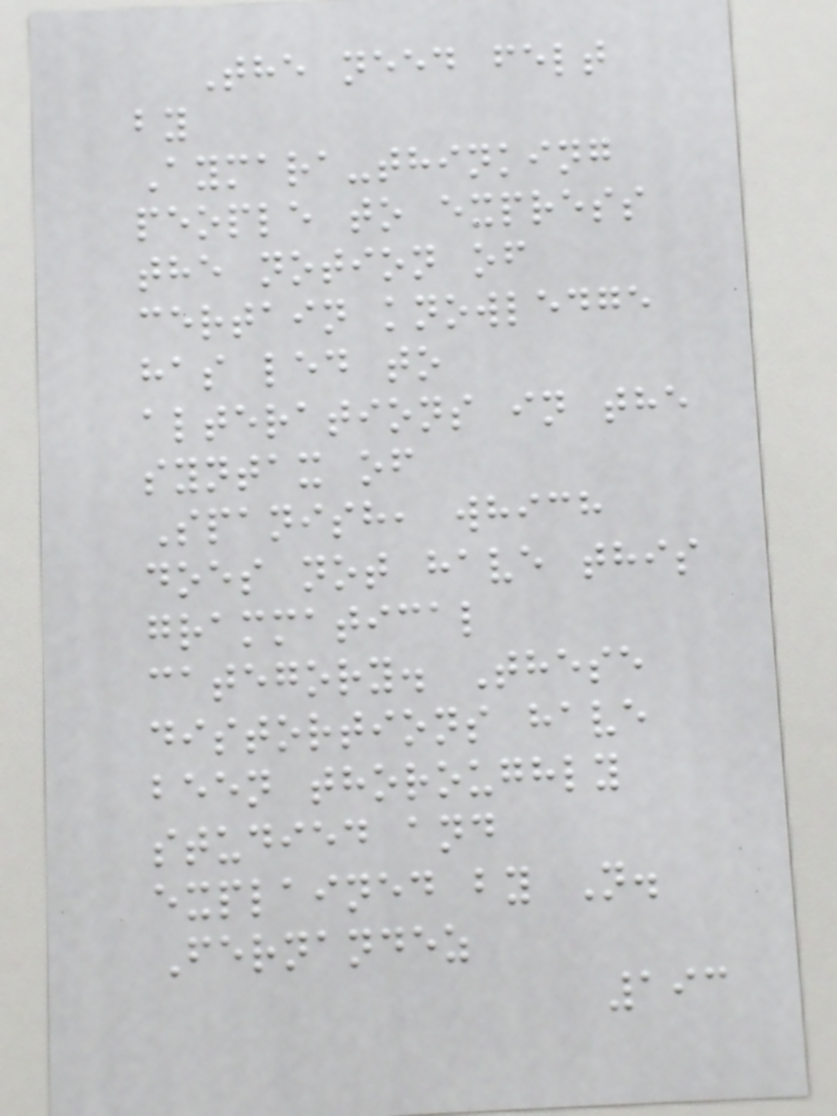The need felt
by
Aymara-thinking
people to express
the notion of
certain knowledge
has led to
alterations in the
syntax of
Spanish, which
does not have this
grammatical
category. These
distortions have
been thoroughly
studied and
explained by N.
Fernandez
193
